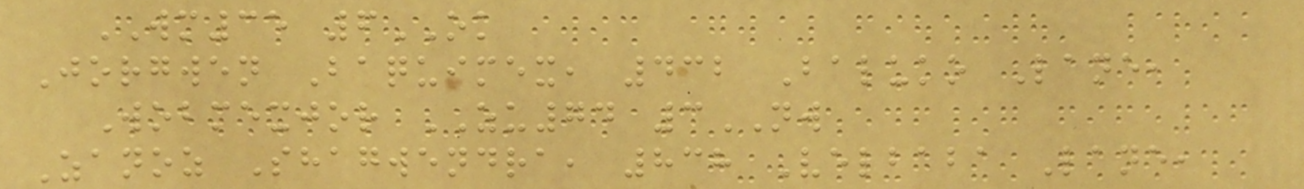WM35 6OK
Jorgwen Baquimex, 432 Baluko Lane,
Wobmexjor ZU74 3NW
Zanoz Shagwendra, 838 Velbaba Lane,
